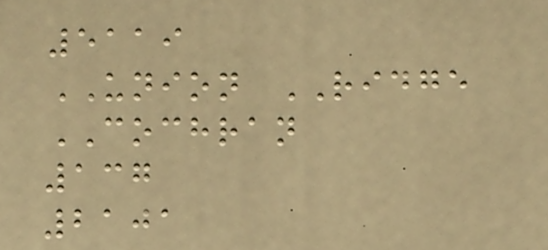5119
UNION RIDGE
COCHRAN
137
2101
